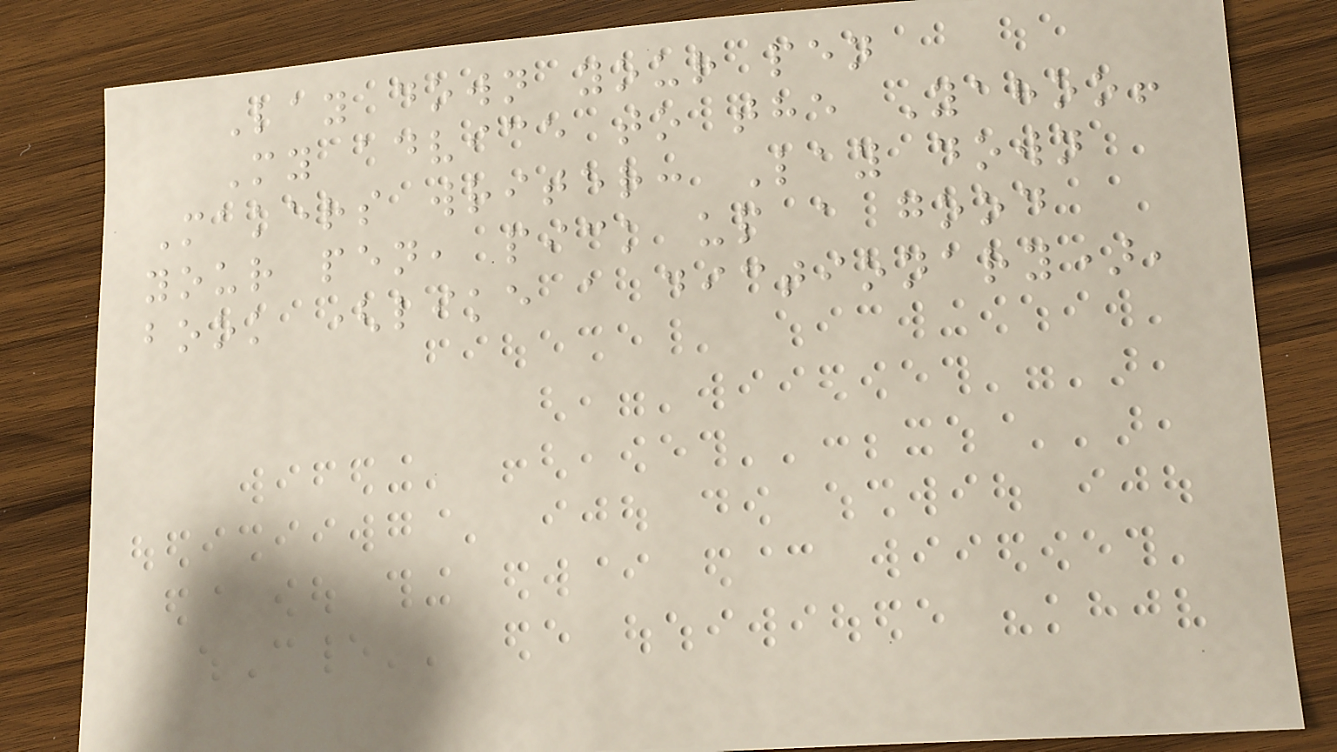Lay down your pen
My advice to the Yahoo!
Makers writer: Lay down
your pen, pick up a good
book (like a dictionary),
